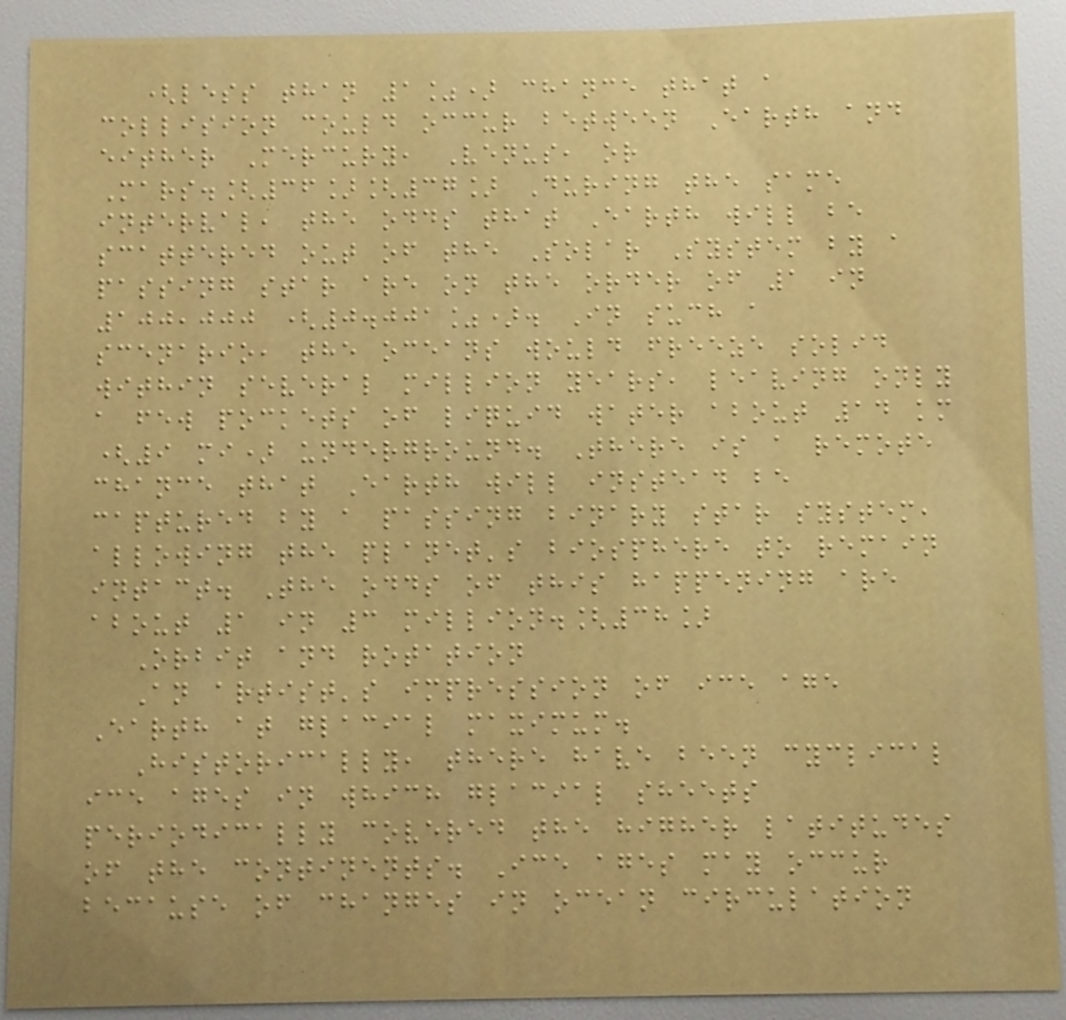(less than 1%) chance that a
collision could occur between Earth and
either Mercury, Venus, or
Mars.[36][37] During the same
interval, the odds that Earth will be
scattered out of the Solar System by a
passing star are on the order of 1 in
100,000 (0.001%). In such a
scenario, the oceans would freeze solid
within several million years, leaving only
a few pockets of liquid water about 14 km
(9 mi) underground. There is a remote
chance that Earth will instead be
captured by a passing binary star system,
allowing the planet's biosphere to remain
intact. The odds of this happening are
about 1 in 3 million.[38]
Orbit and rotation
An artist's impression of ice age
Earth at glacial maximum.
Historically, there have been cyclical
ice ages in which glacial sheets
periodically covered the higher latitudes
of the continents. Ice ages may occur
because of changes in ocean circulation
